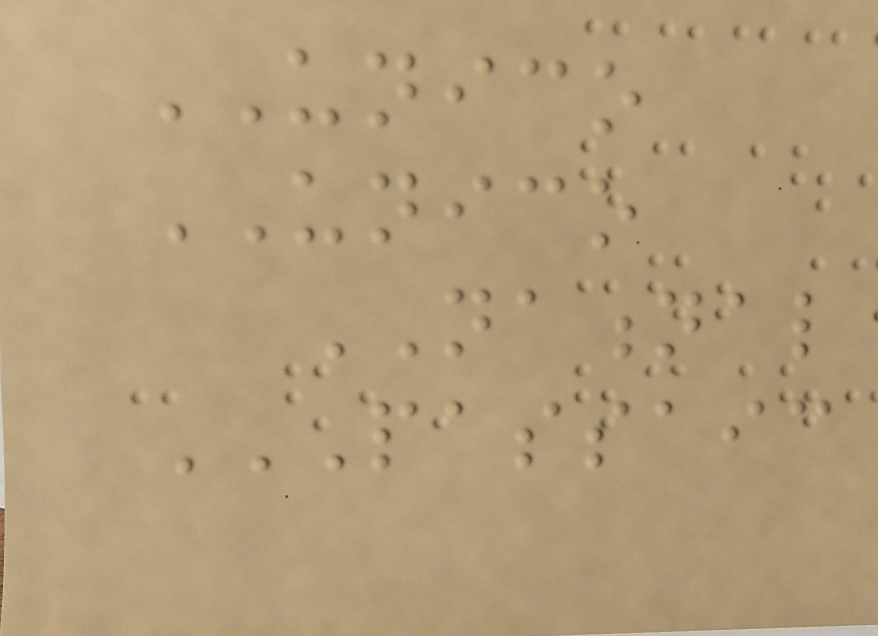UNICO
UNICO
NATIONAL
PASSAIC
